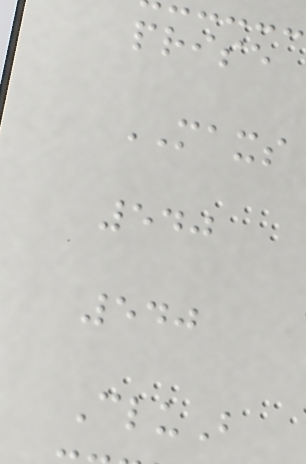prise
MAXS
540
540
CluB
